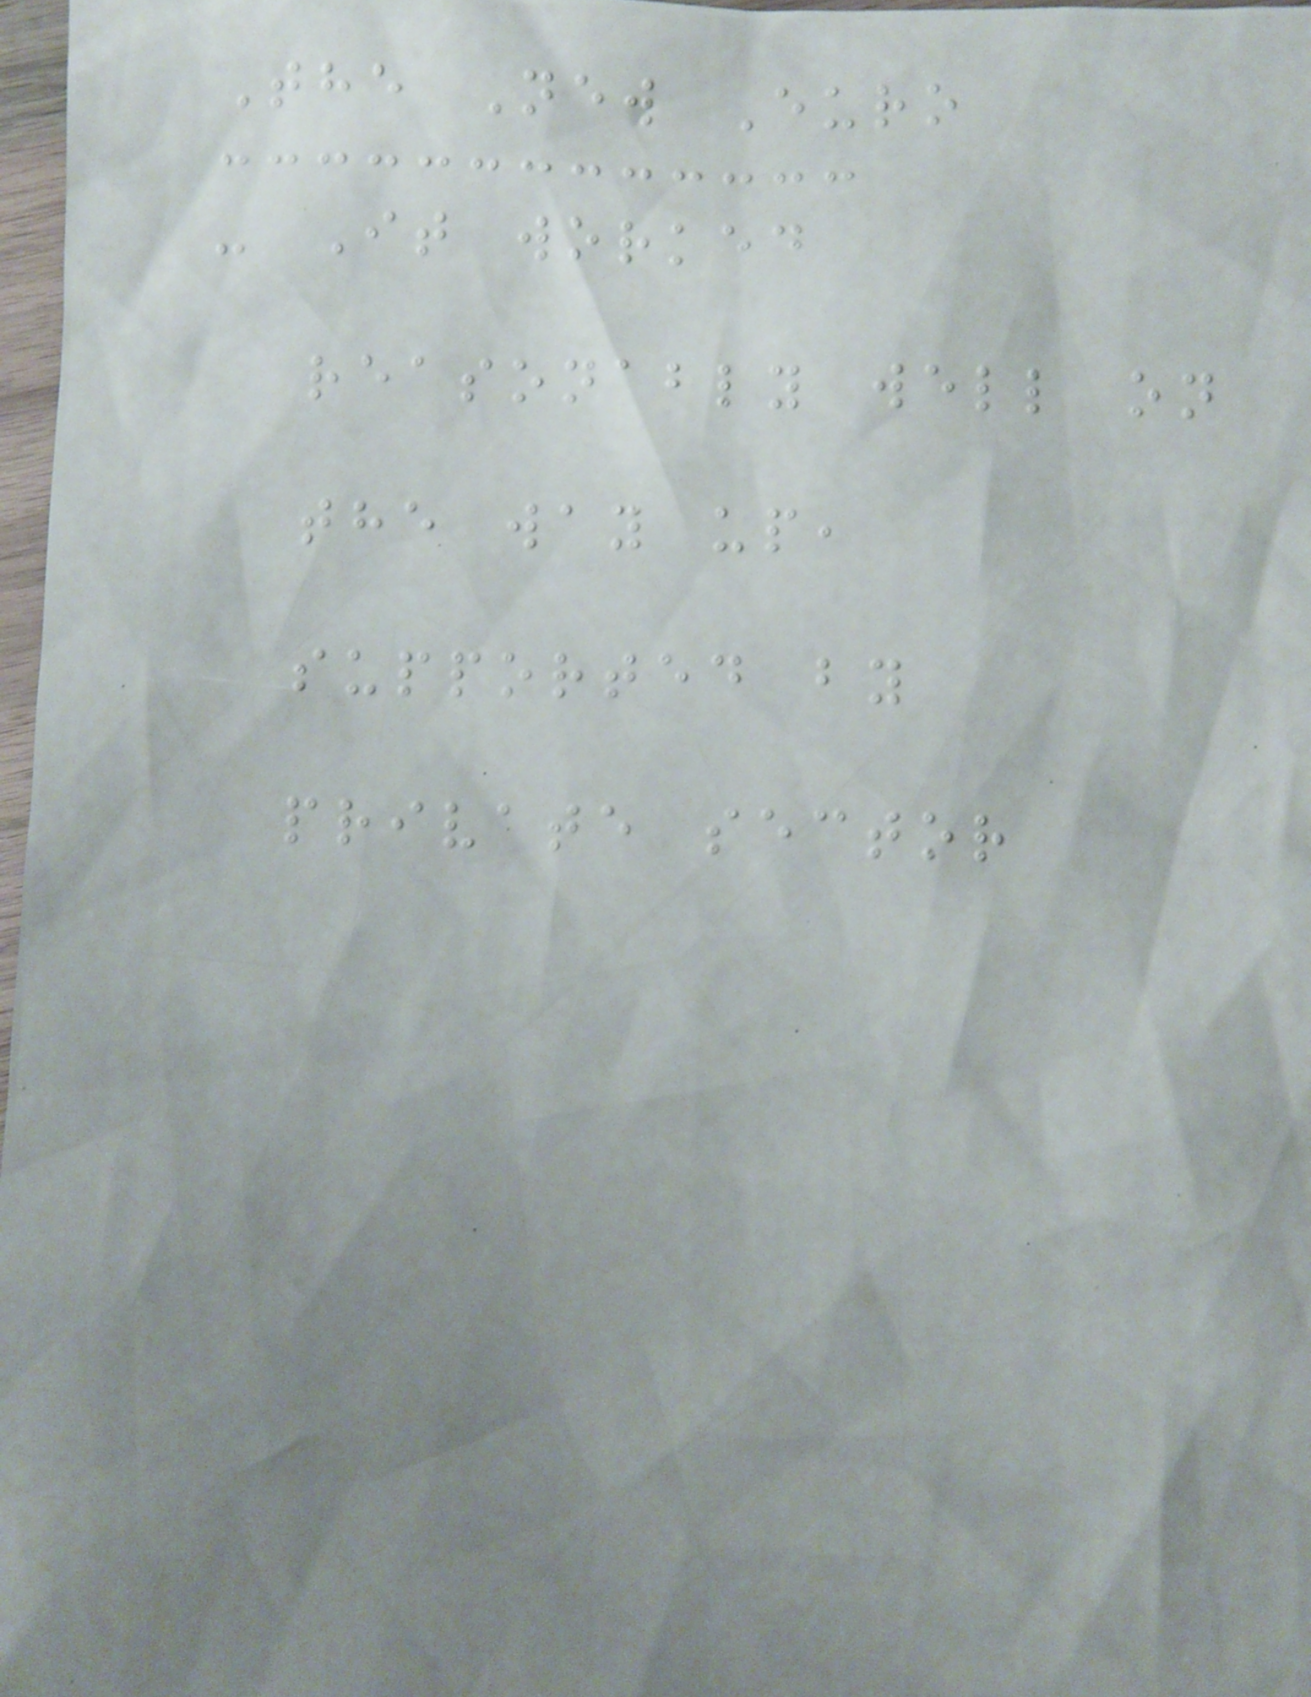The New Euro
- It worked
reasonably well on
the way up,
supported by
private sector
